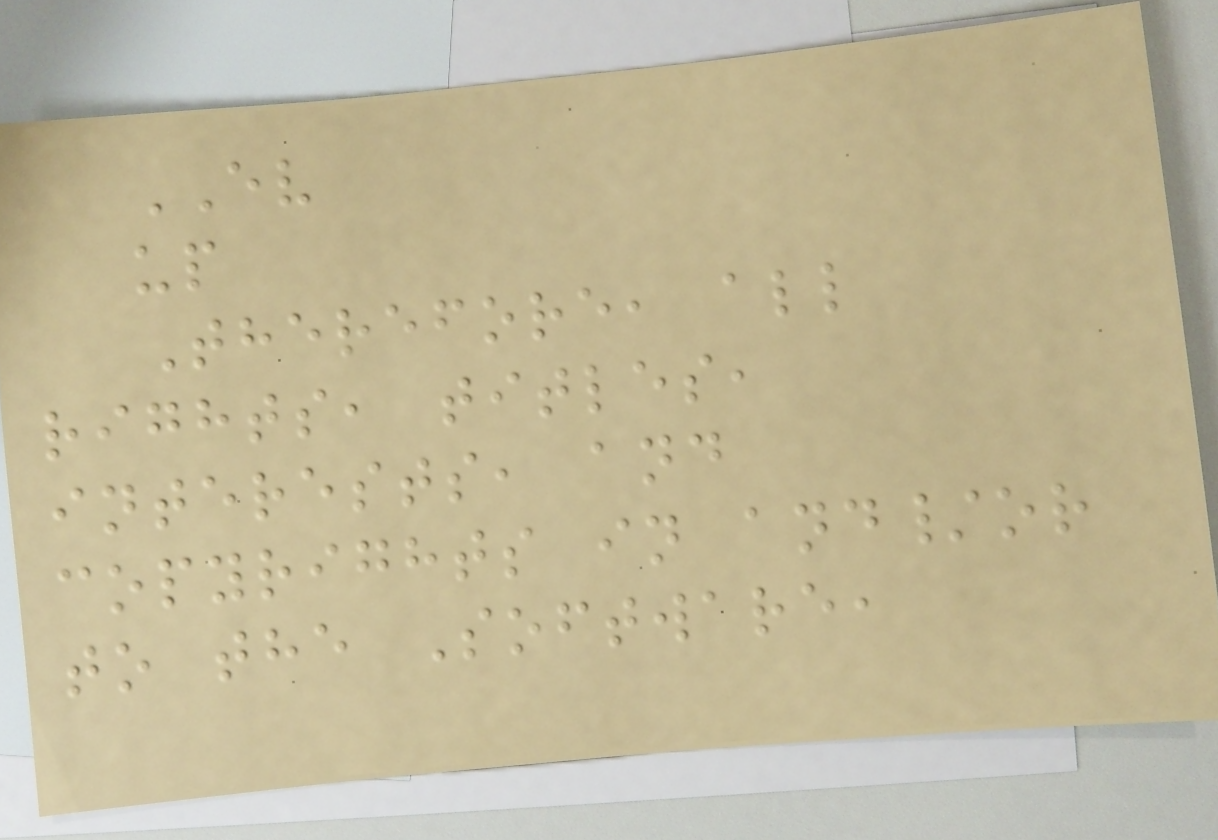EV
up
Therefore, all
rights, titles,
interests, and
copyrights in and/or
to the Software,
